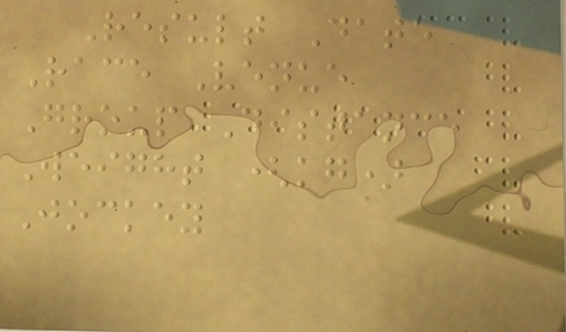Result Date
Race Venue
Group Distance
Weight (kg)
Jockey
